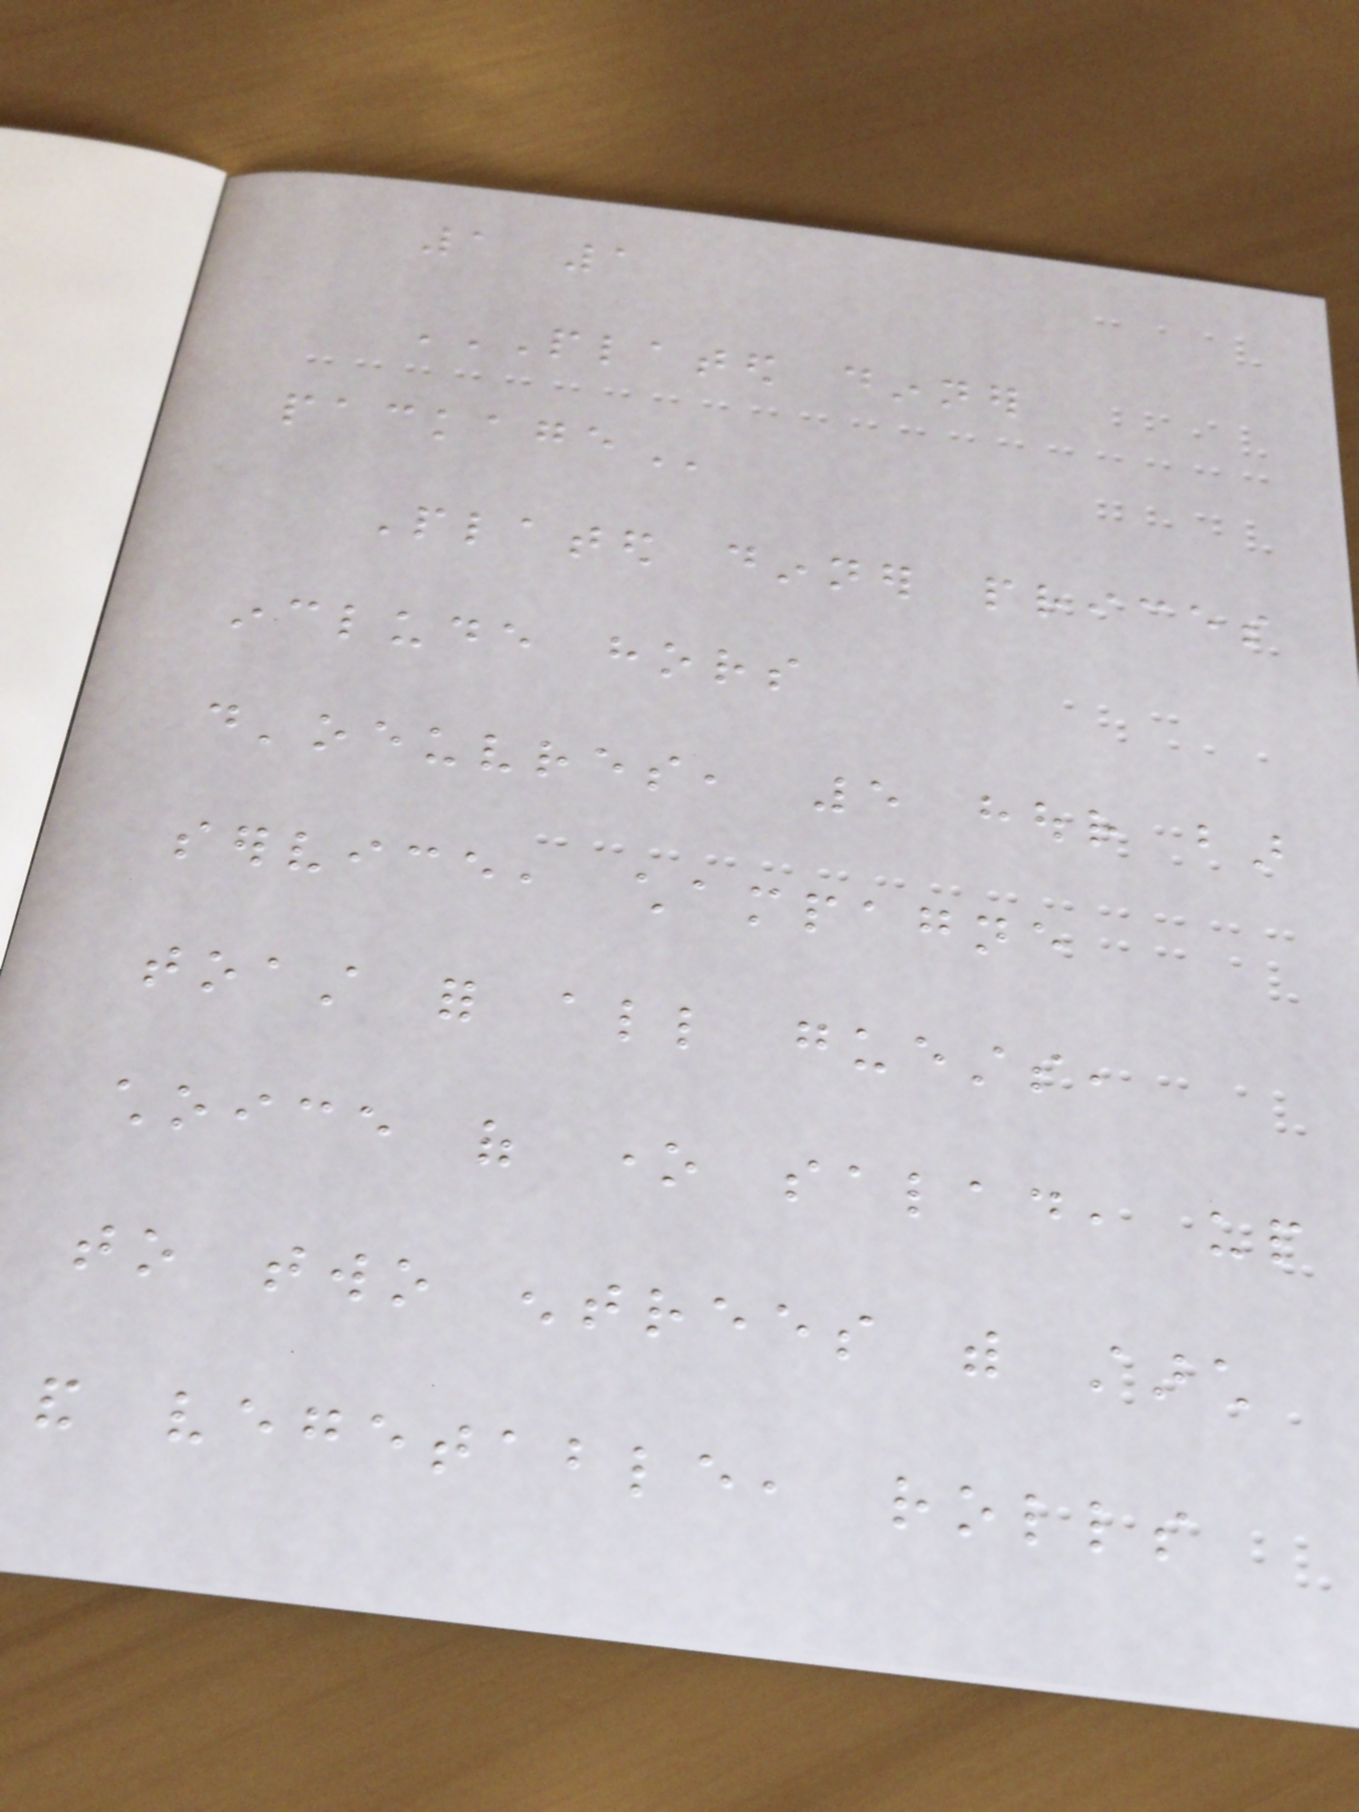1 1
PLATED DINNER
PACKAGE
Plated dinner prices
include hors
d'oeuvres, 5 hour bar
service, champagne
toast for all guests,
choice of one salad, up
to two entrees with starch
and vegetable, rolls
